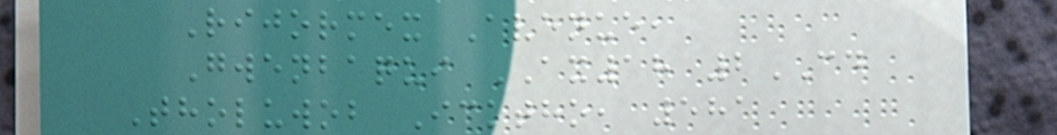Rijormex Avenue,
Gwenbaqui AX18 2CD
Tholuwob Icktho, 581
